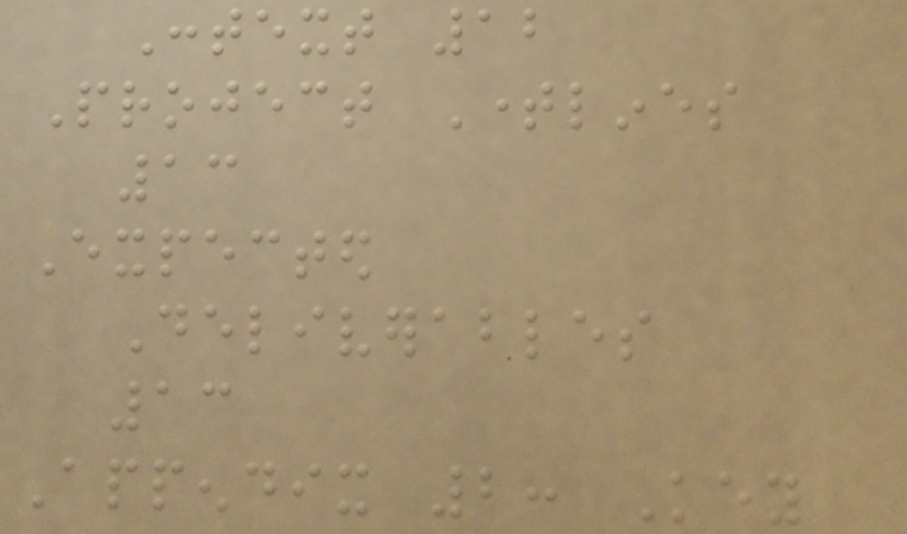Context 12
Project Timelines
13
Expected
Deliverables
13
Appendix 2: Key
